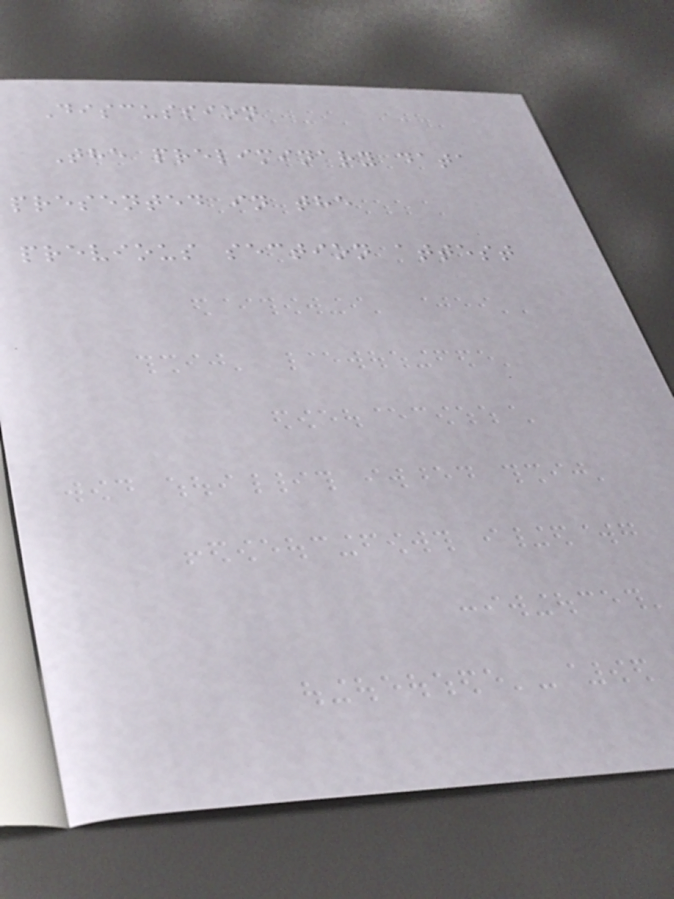Discussion
The preliminary data
presented in the
previous section attest
